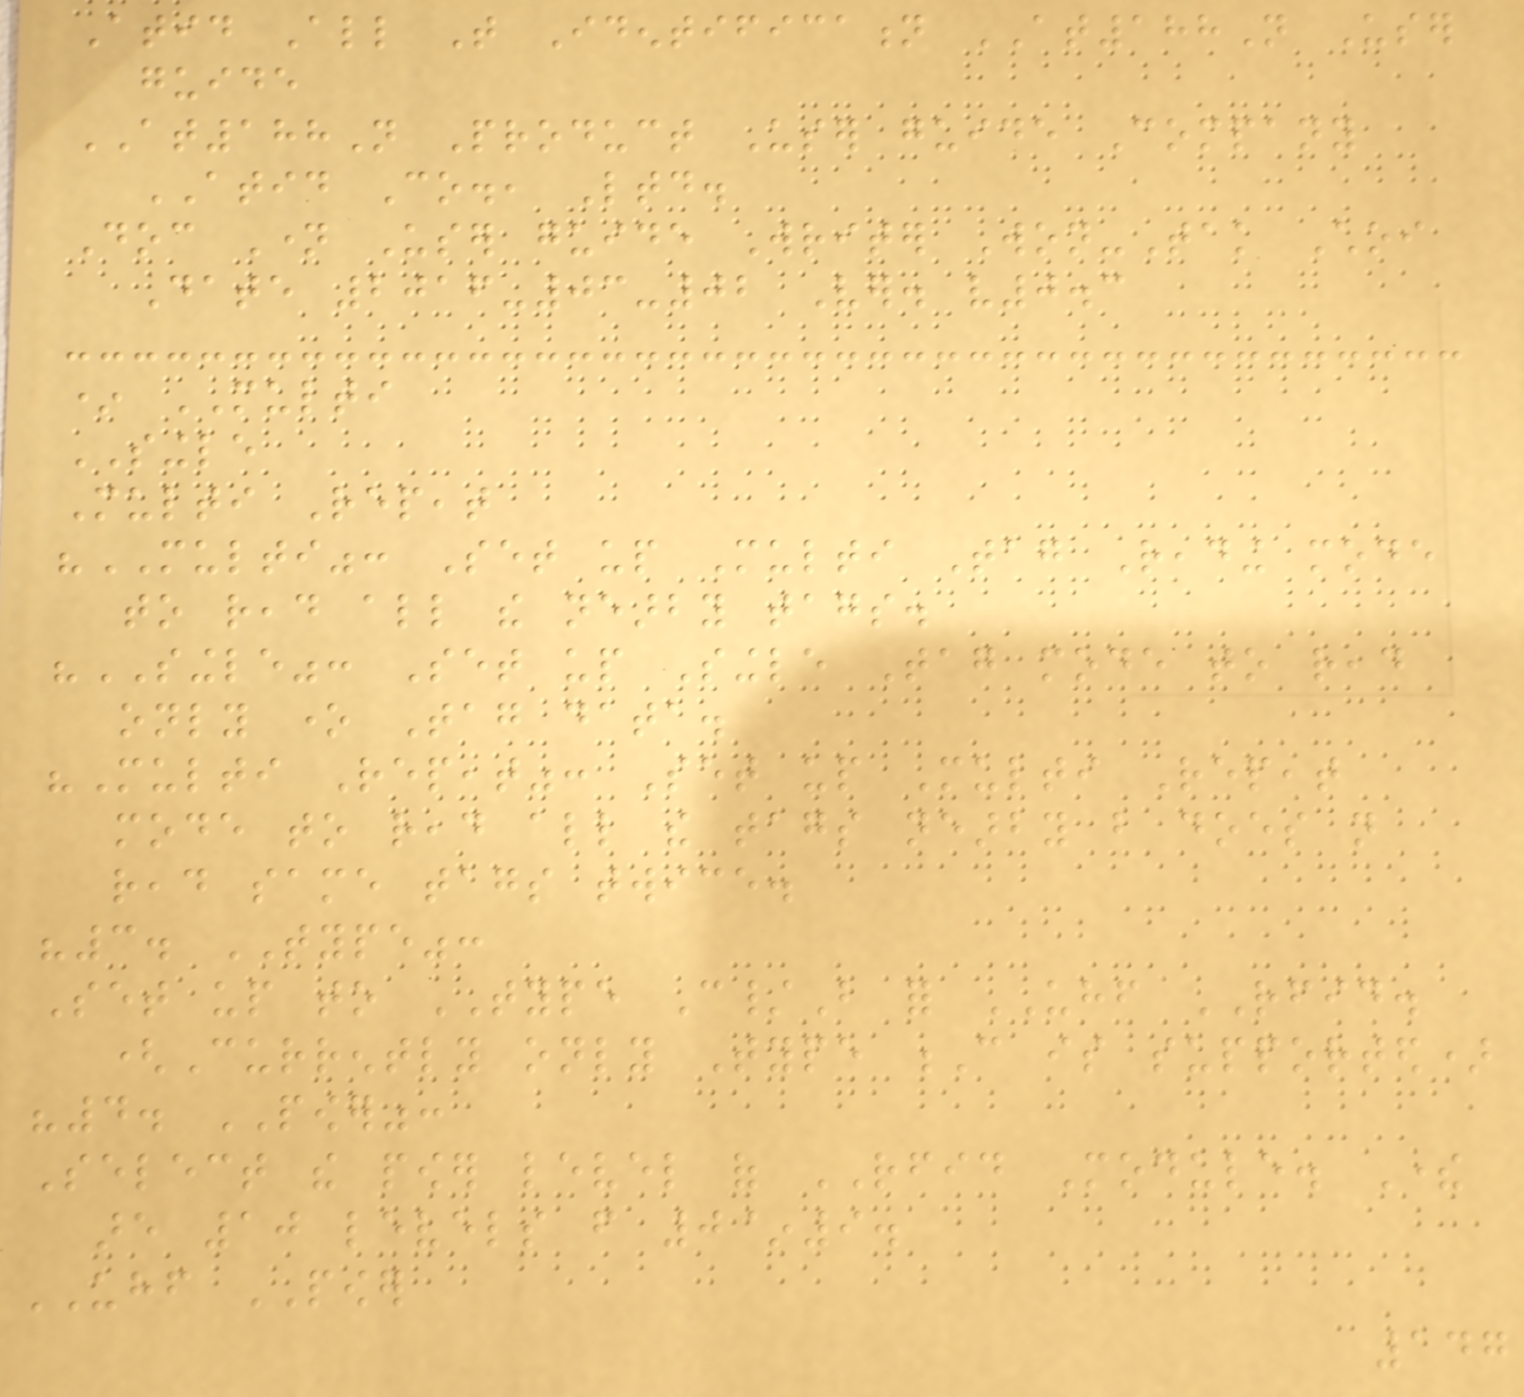Atid All That Identification AT188N User
guide
AT188N Product User guide Company
ATID Co., Ltd.
Doc Name User guide Writer Won-Tak Choi
Date 2016-03-02 Ver. v0.3
* MULTI
SINGLE
Multi Repeat
"MULTI": Set up Multi Tag Reading mode
to read all the nearby tags.
"SINGLE": Set up Single Tag mode to read
only one Tag data.
"Multi Repeat": Set up Multi Repeat
mode to read all the tags nearby but does not
read same tags twice.
"3. TYPE":
Set up to TYPE C/B for UHF RFID.
(Currently only Type C is supported)
"4. POWER":
Select the power level of RFID Module. There
are 10 levels from 0~9.
UHF POWER
147
